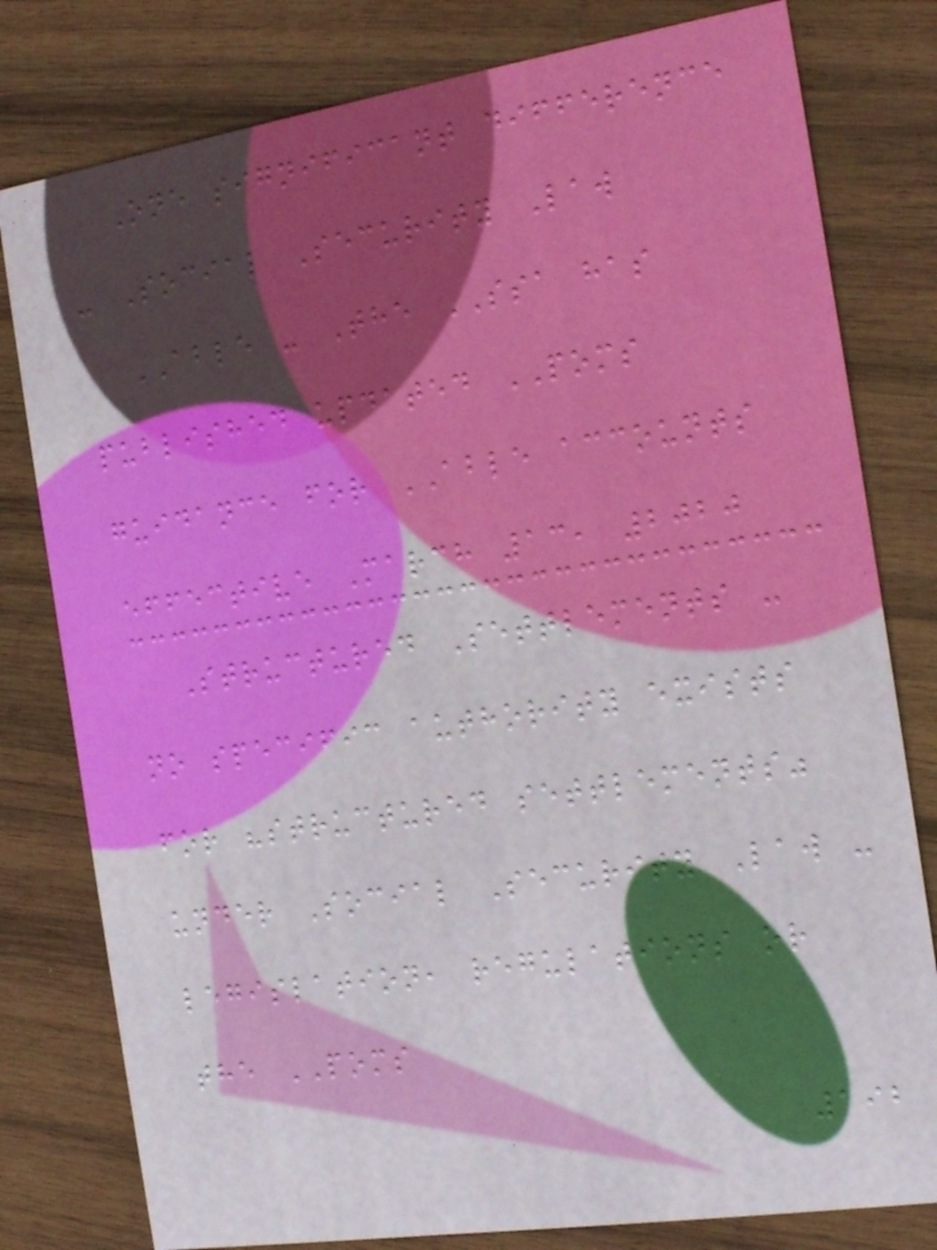One significant difference
- Social Security Law
ABLE - The SSA has
published updated POMS
guidance for ABLE accounts
effective March 13, 2020
Structured Settlements -
no specific authority exists
for "structured settlements"
under Social Security Law -
legislation, regulations or
the POMS
192
